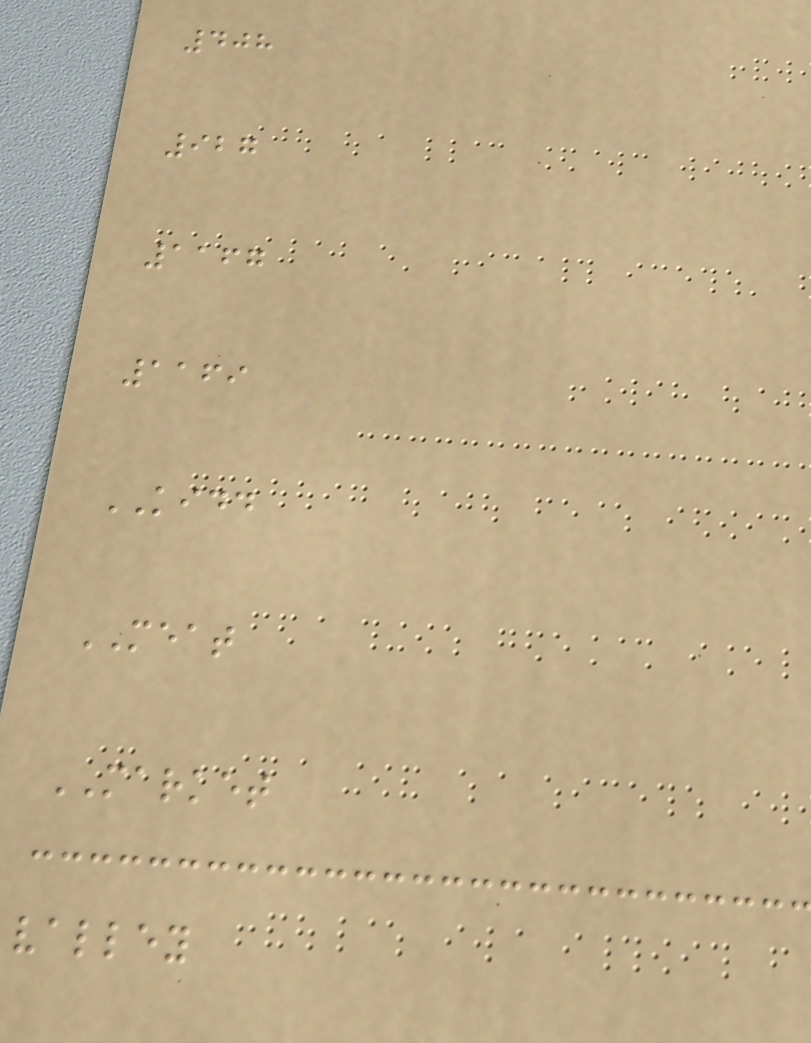408
927
1167
1169
KIDD
MEAT
MARKET
valley
